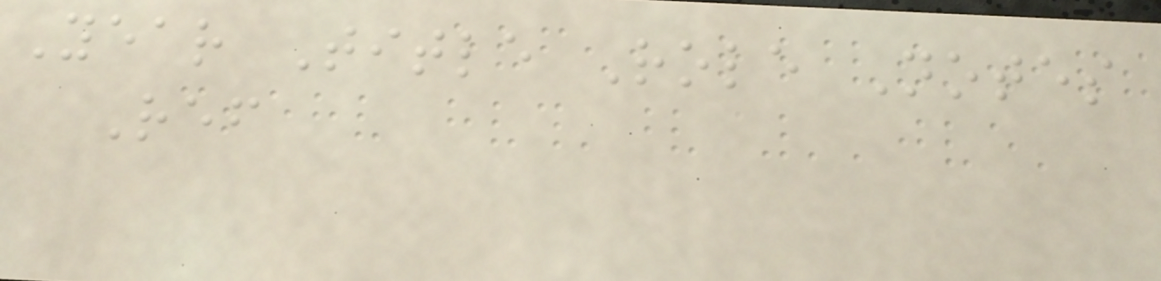Year Title Role Notes
Ref
